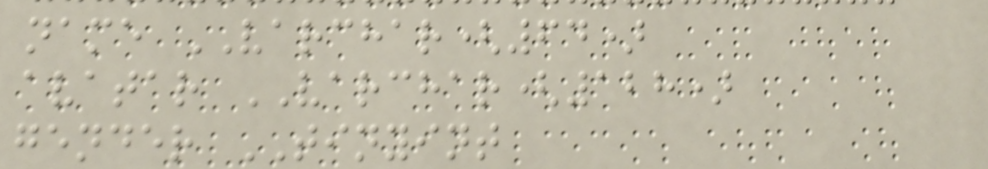name VARCHAR(64)
avatar VARCHAR(128)
gender TINYINT
